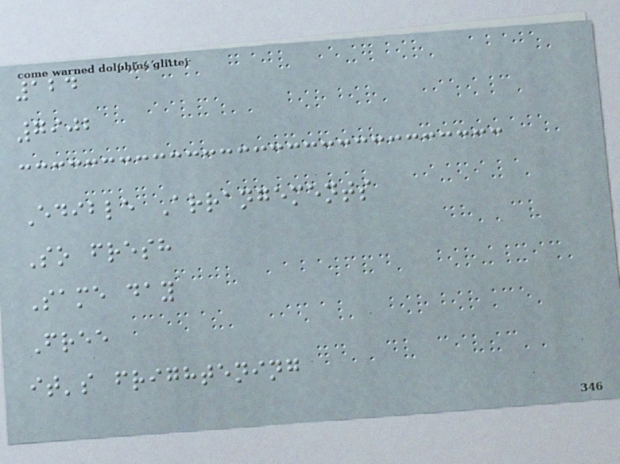124
7902
Edible Arrangements
So fresh
Same day
Free
it's frightening
